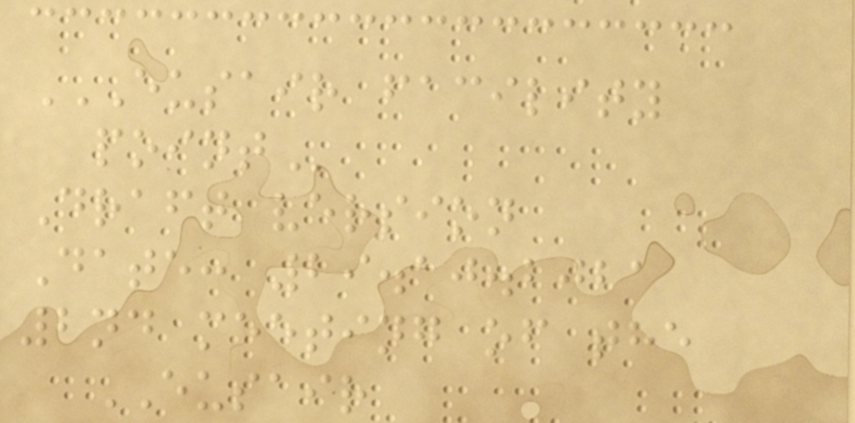EUSAIR FACILITY
POINT
Draft version
Date: 29.10.2021
2nd meeting of the
EUSAIR
